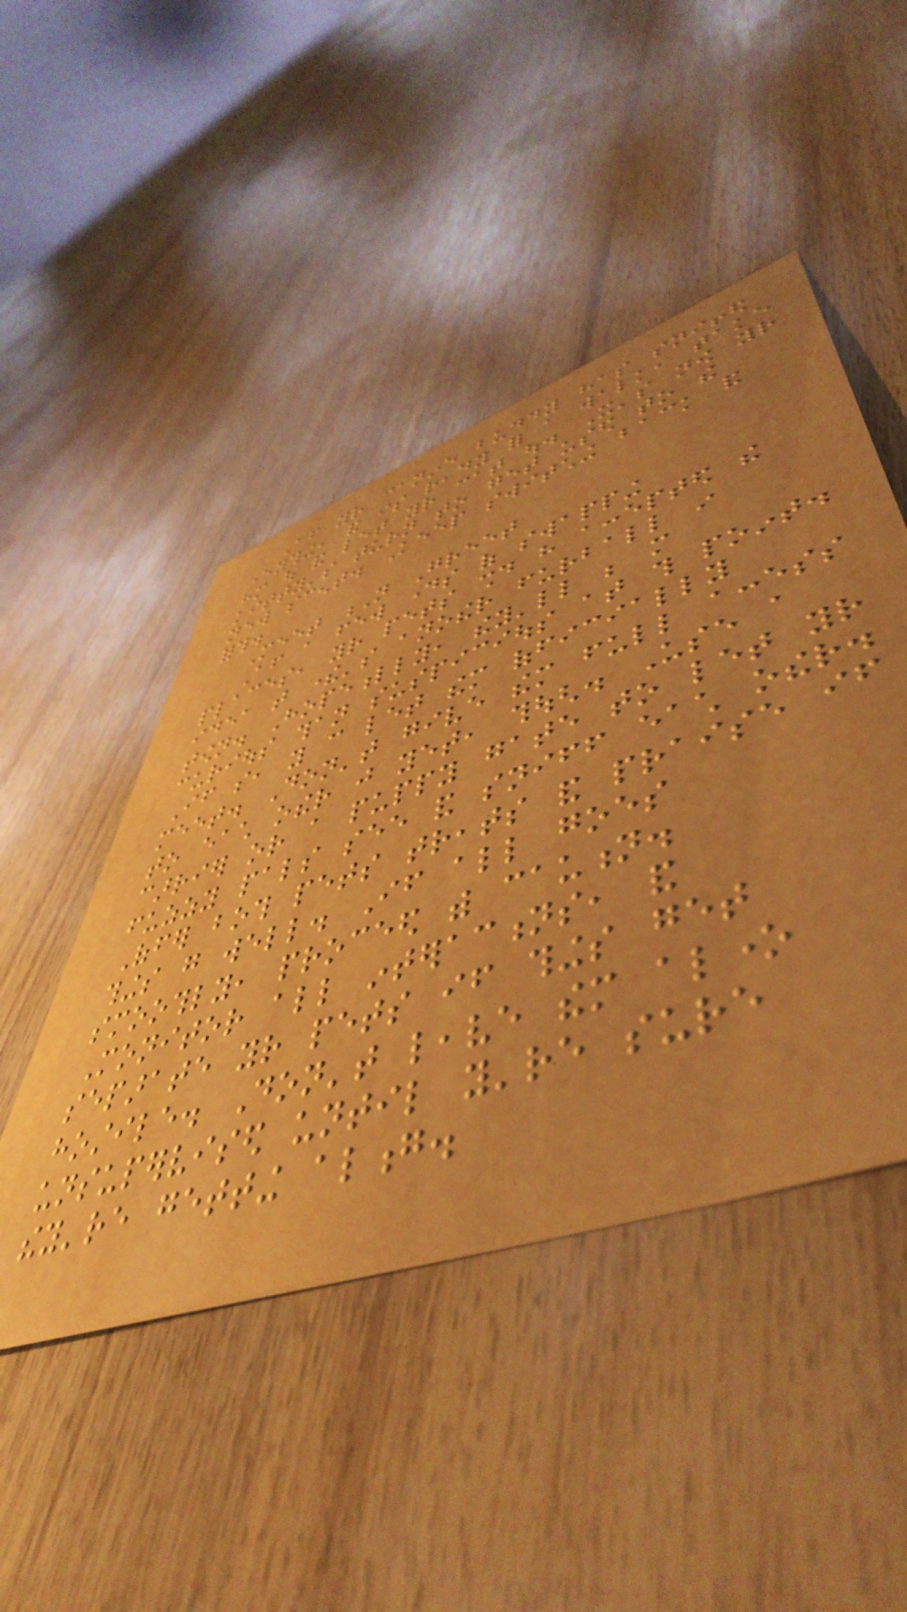After your canine buddy has sniffed
everything, and is ready for a walk, take
him out and let your cat out. It's now your
kitty's turn to get used to the
new scent. Keep switching back and
forth.
Meet N Greet
After a few days of swapping
places, your pets should have accepted the
idea that there's another furball in
town. Hopefully, they'll be more
curious than suspicious at this point.
If so, you can let them officially
meet. Don't give them full access
to each other just yet, though. Use a
carrier or a puppy gate to let your
fuzzy pals see and sniff each other.
Offer both pets treats and praise if
things go well. If all goes
smoothly, proceed with caution.
Monitor all interactions, and
separate your pets if things get
hostile. Don't leave them alone
unsupervised until you're sure
they're getting along.
